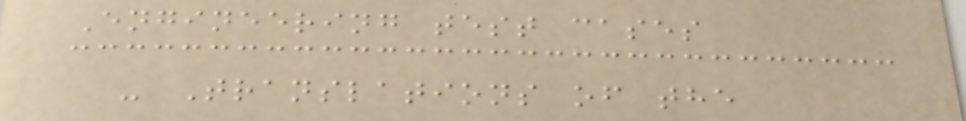Engineering test cases
- Translations of the
